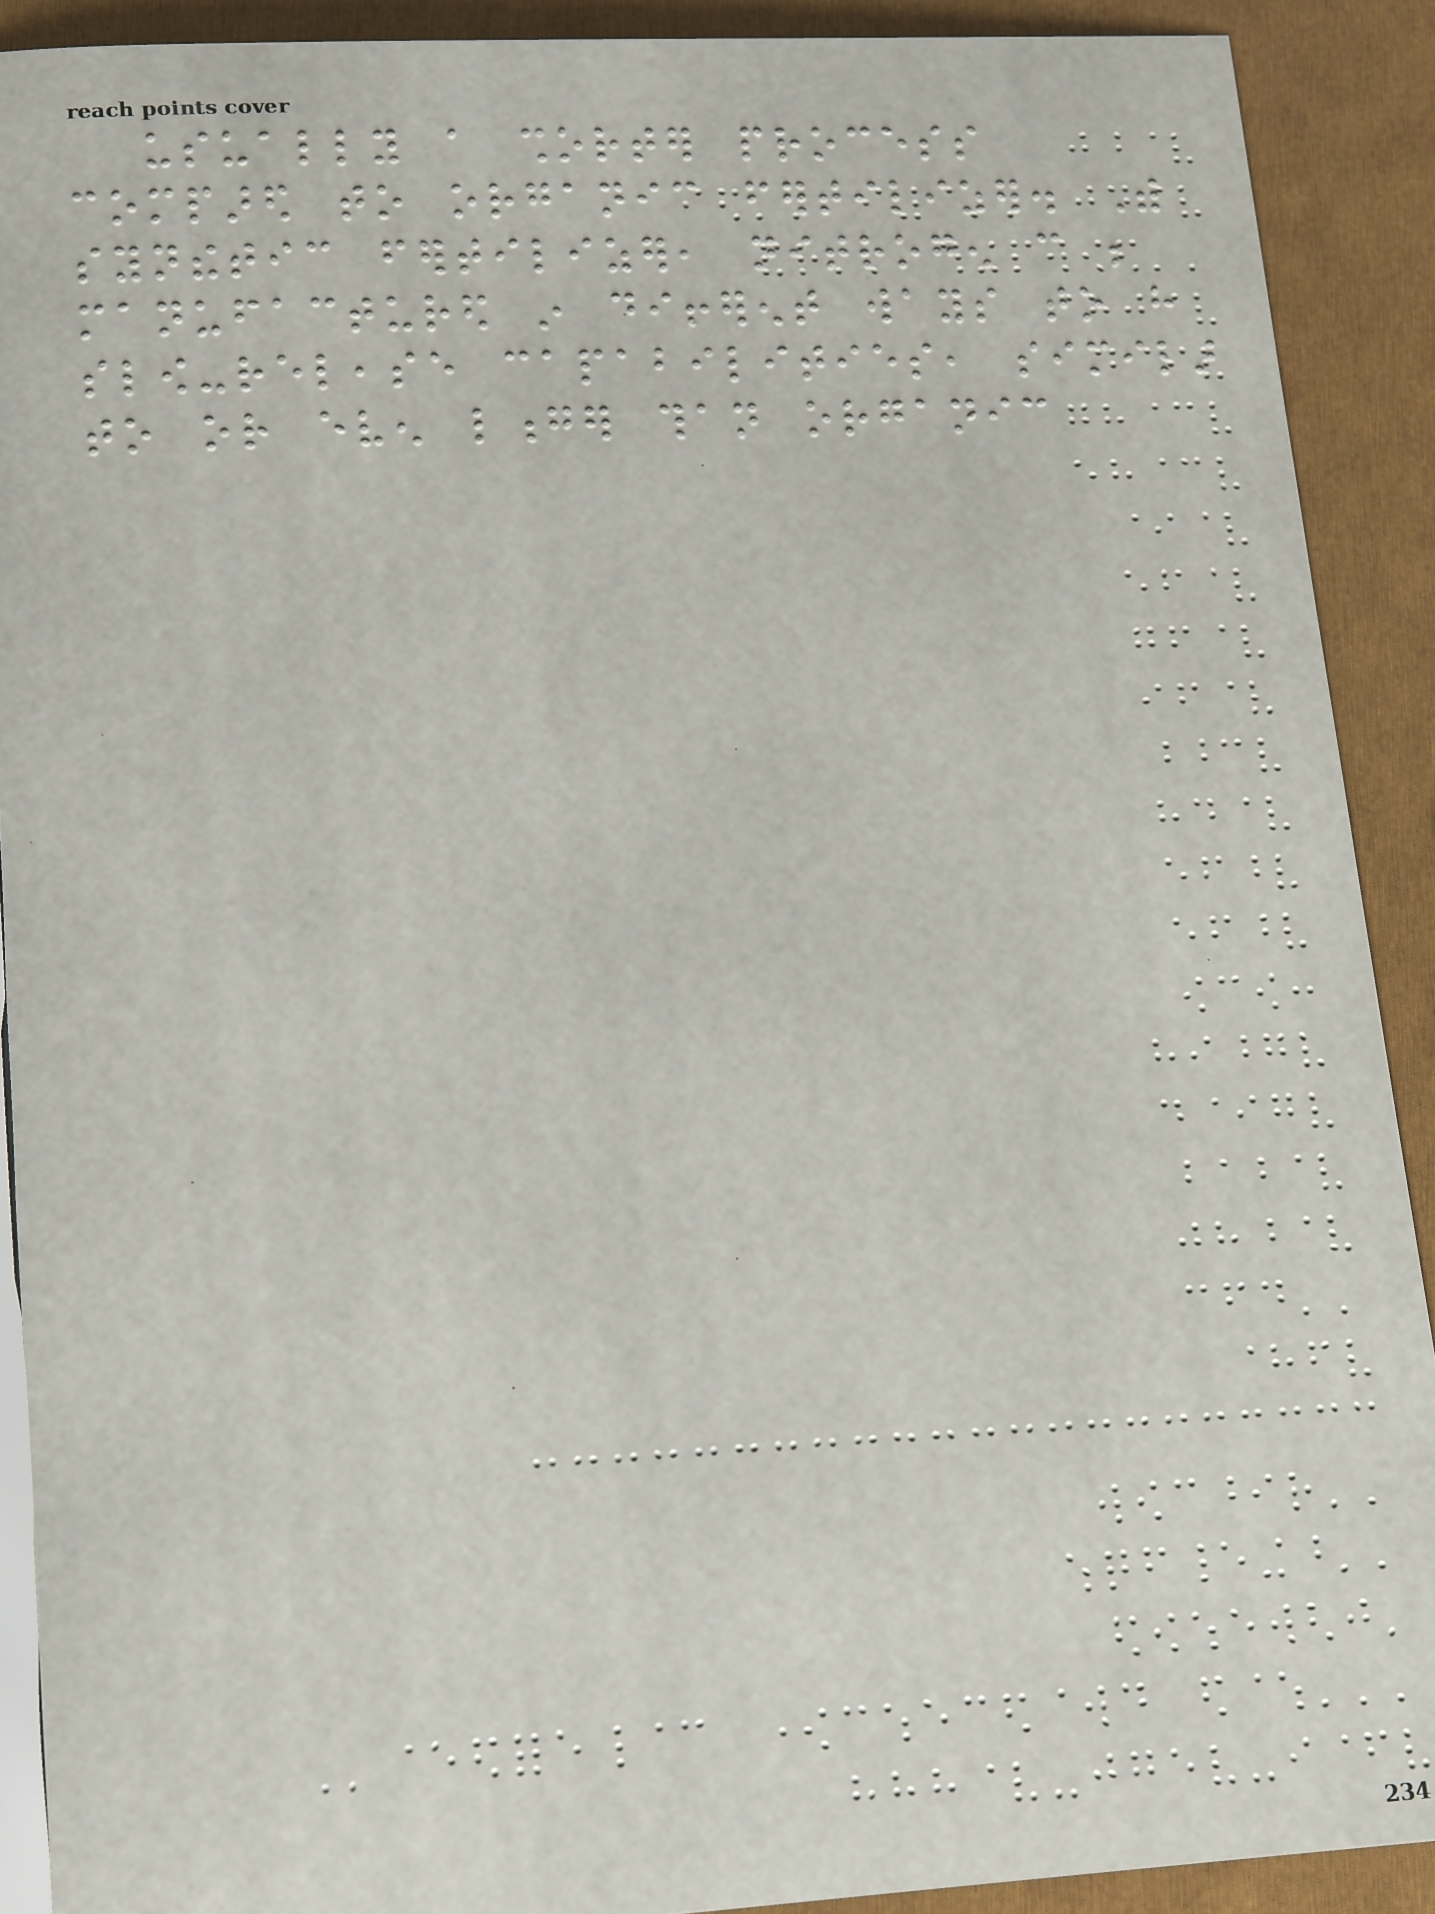usually a shorter process
compared to organic fertilizer. With
synthetic fertilizer, nitrogen can be
manufactured in different ways to have
slow-release capabilities, similar
to or even longer than organic
